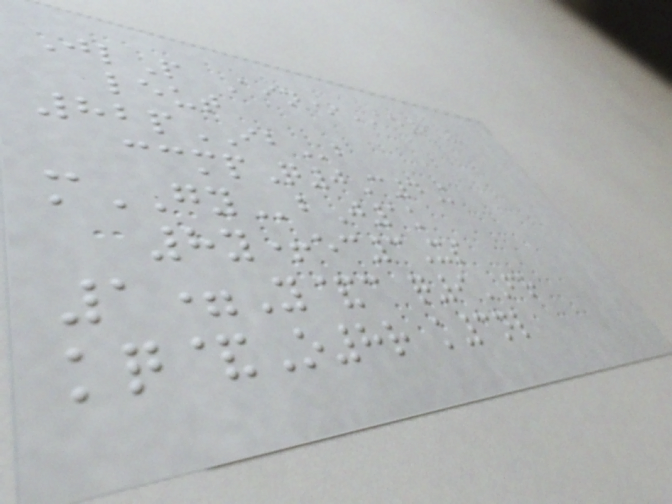JlP Ain*AE9V
leut
82pIBb
ccmpQ0C4K
mGYbJ1k
8y+ec3Xs
1=Y&c q9FR
kq&O8r k3nl
